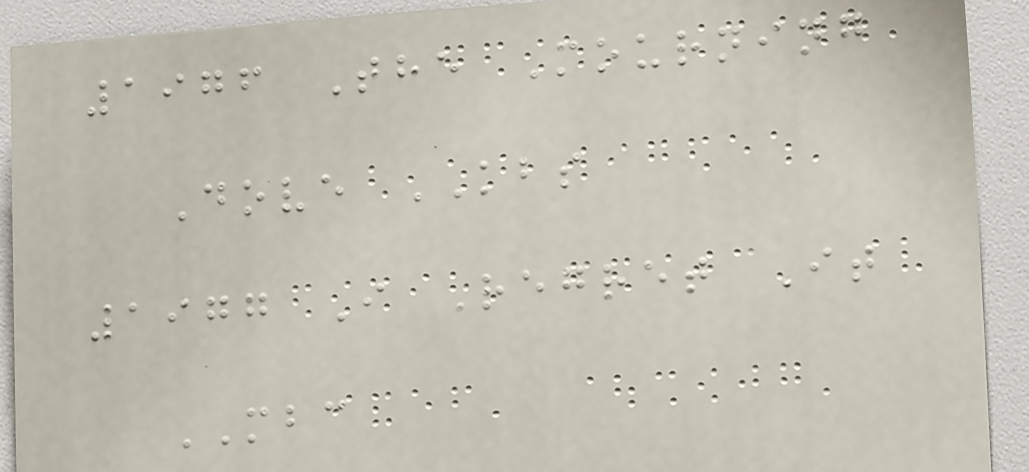1976 The Mourning
Dove KBS
1977 I Regret It
MBC
